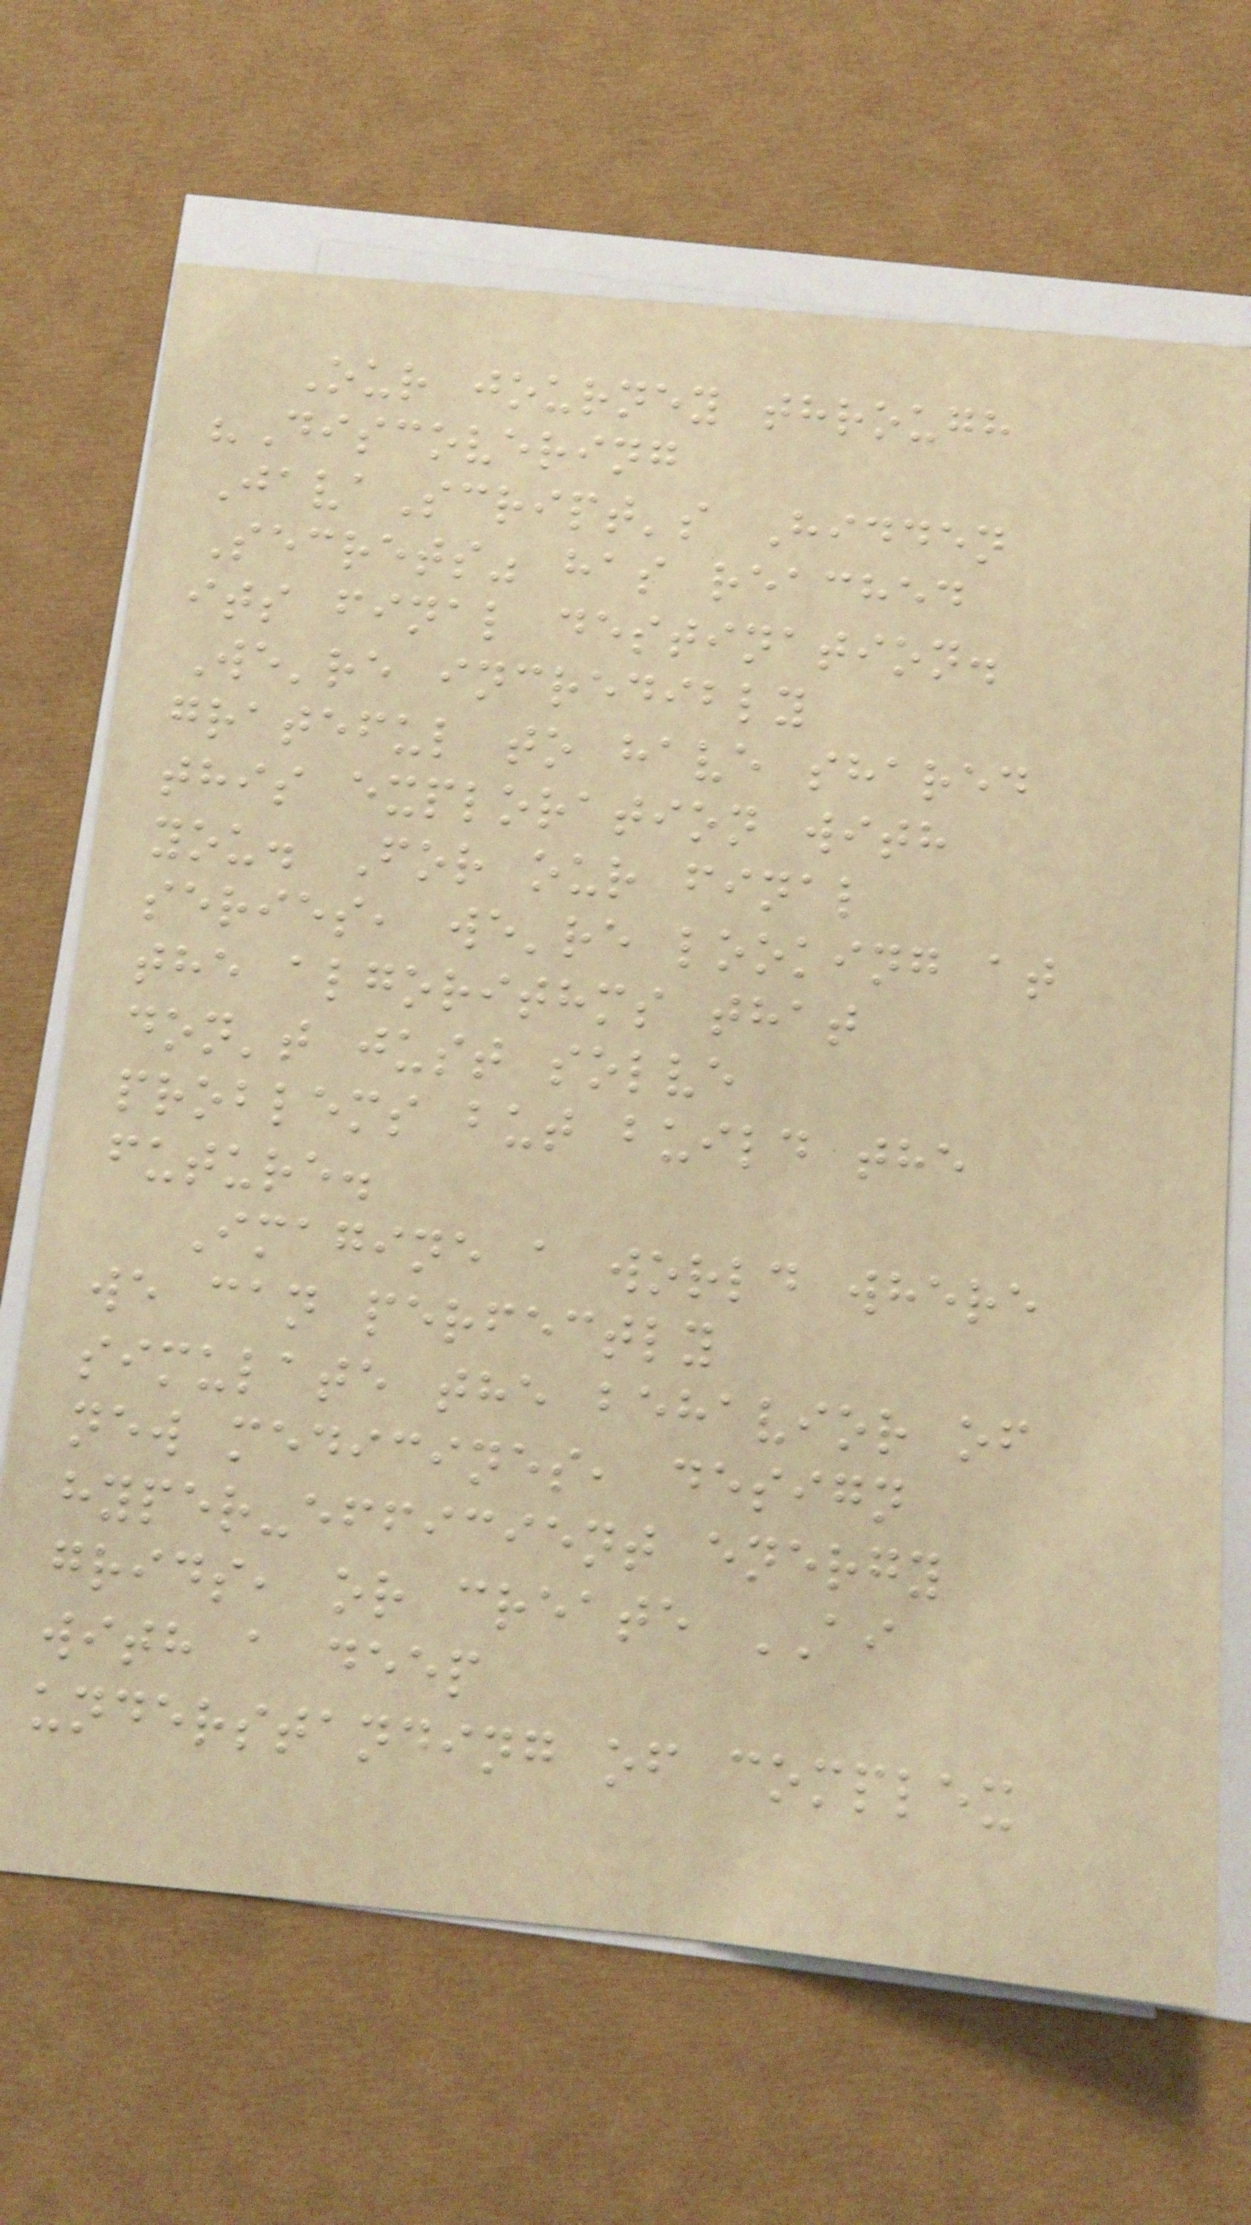Our journey through
"Discovering
JavaScript's Hidden
Secrets" has reached
its final destination.
We're incredibly
grateful to have shared
this exploration with
you. For our final
series, we're looking at
the algorithms that
don't just solve
problems but build the
future.
Imagine a world where
we can perfectly
simulate the behavior of
new medicines, design
hyper-efficient energy
grids, or create AI
with a deep
understanding of complex
